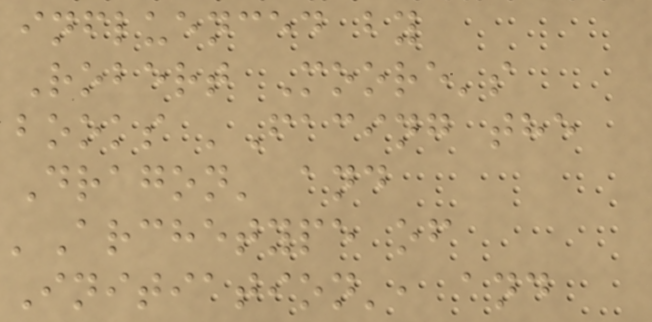influenced by
Robert Moore's
books 'Facing the
Dragon' and
'Archetype of
Initiation', and
